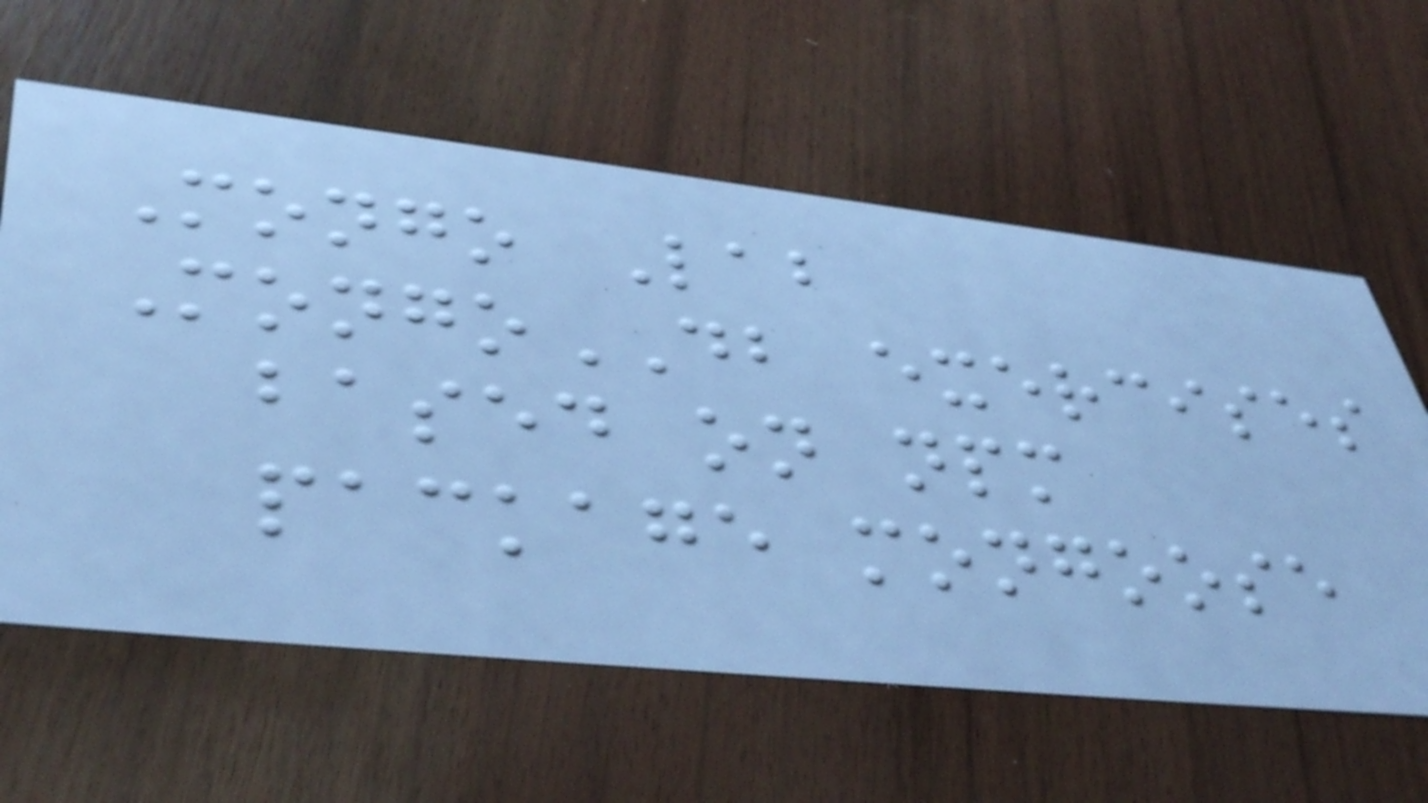Mongo Lab
MongoDB exercises
based on npm
package mongoose
